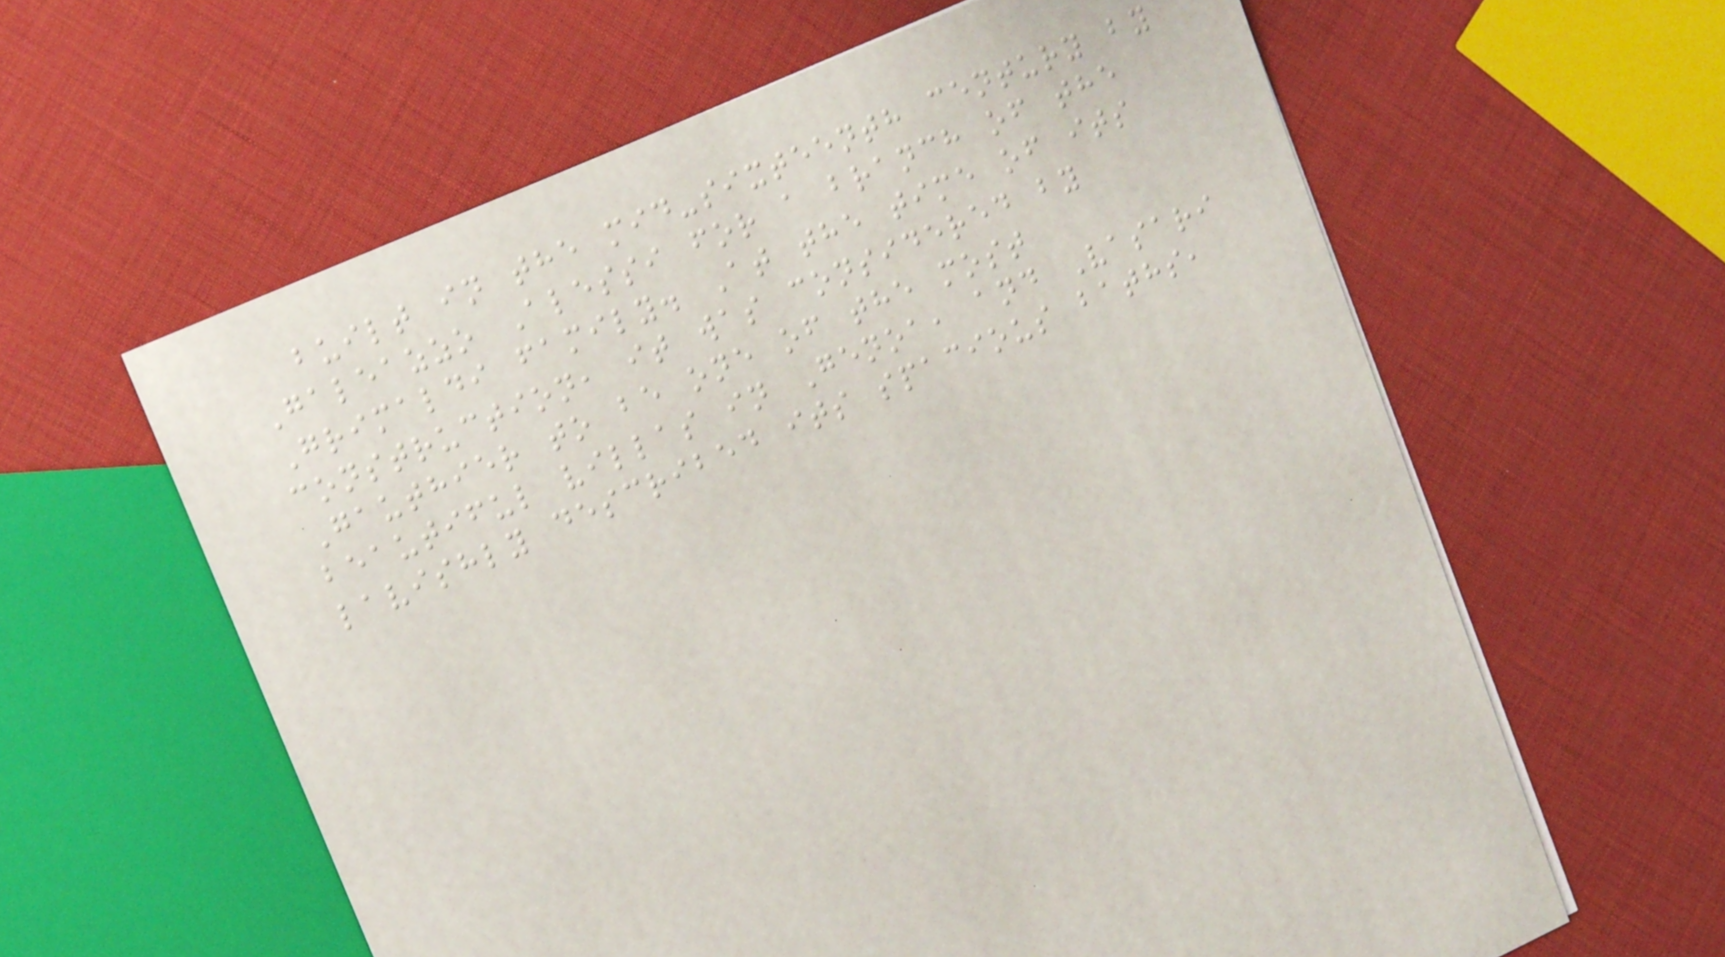built in the mid-sixteenth century by
Galeazzo Alessi for a branch of the
Grimaldi family. At the time of its
construction, it was considered by
Gauthier to be one of the most
beautiful villas in Genoa, and Vasari
lavishly described its spacious baths,
